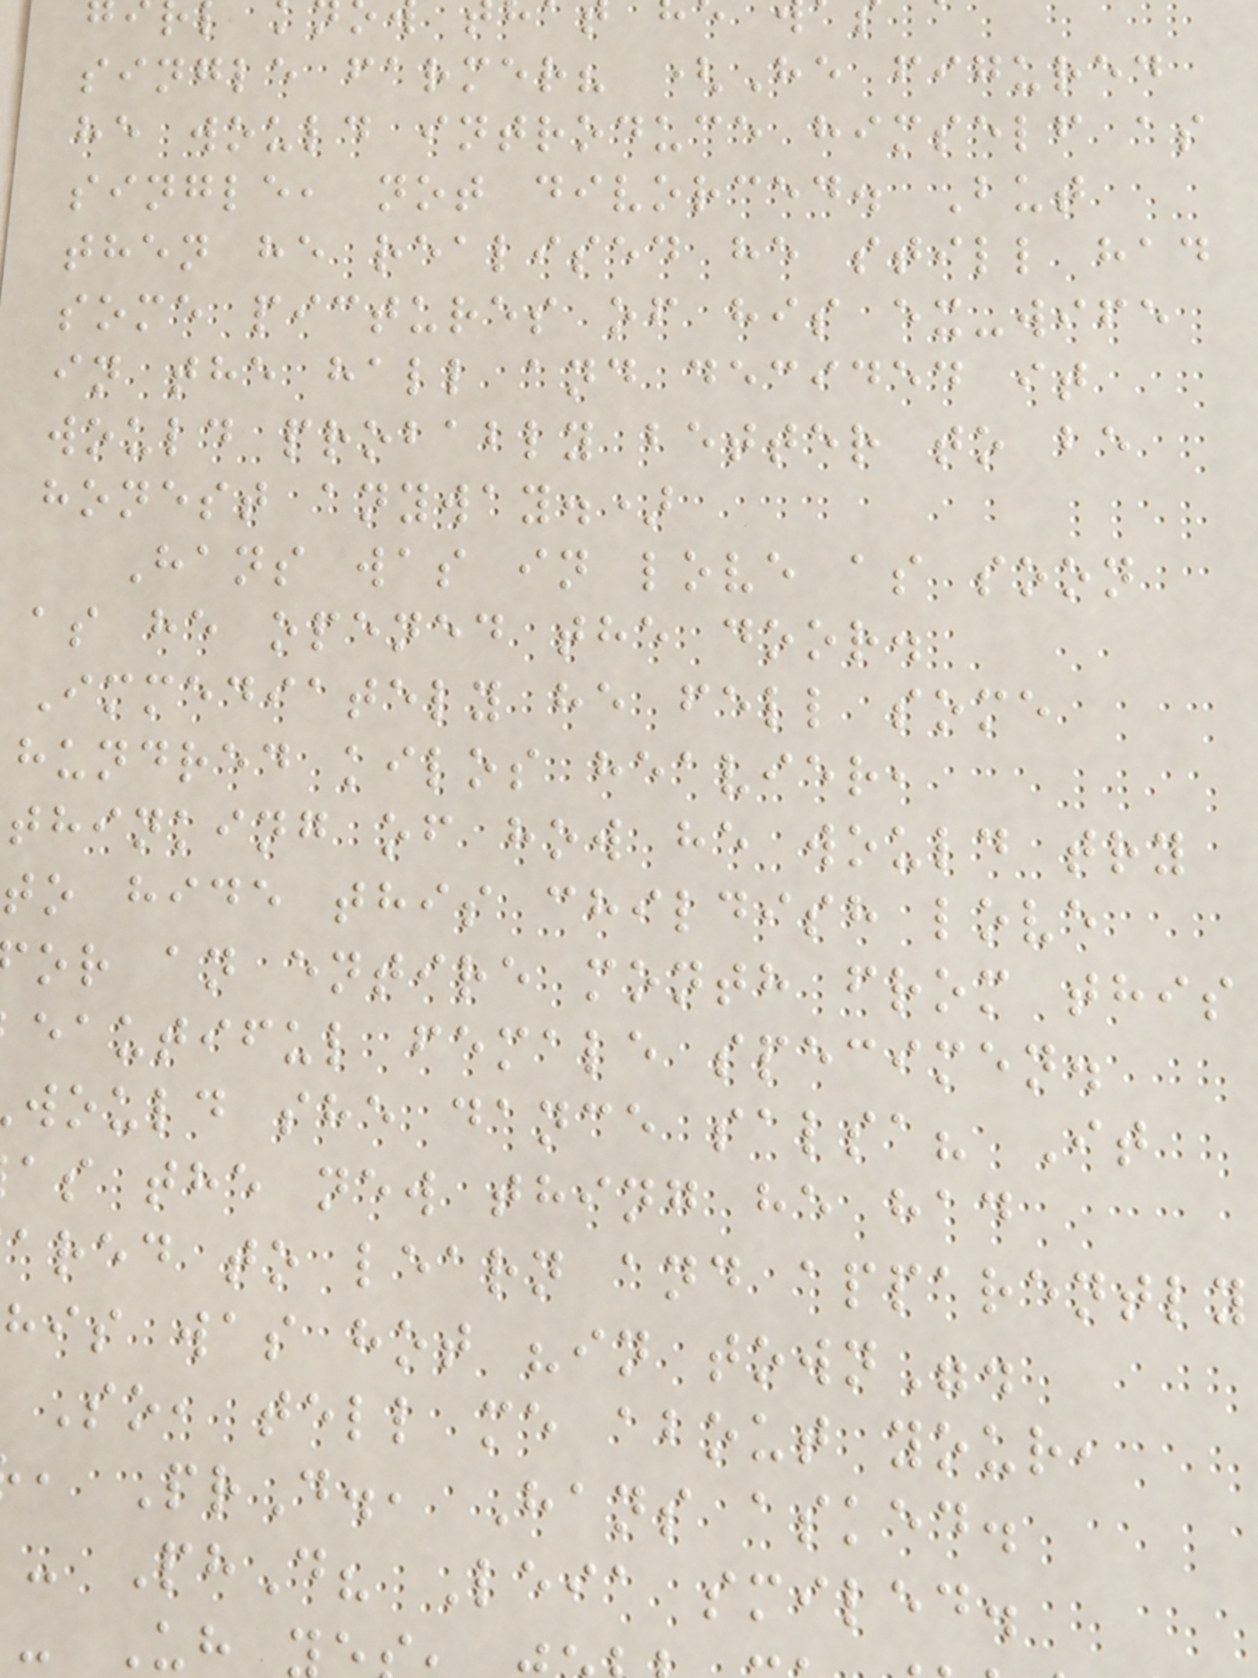single farmer? (He figured
he would introduce himself as
single, not divorced. But
then he realised he still had
some pictures of his ex-wife
in the hall and decided it
would probably better to be
honest anyway.)
Hans was in love as soon
as he opened the door.
Immediately he fell some
hundred kilos heavier,
thinking of how he would try
to hide this childish love
or an entire month from this
eautiful female specimen.
would she dance salsa? It
as the new thing he had
ared to learn and apparently
his was hot "in town".
So, tell me about your,
, PrD., Hans asked.
- PhD? Leia smiled.
